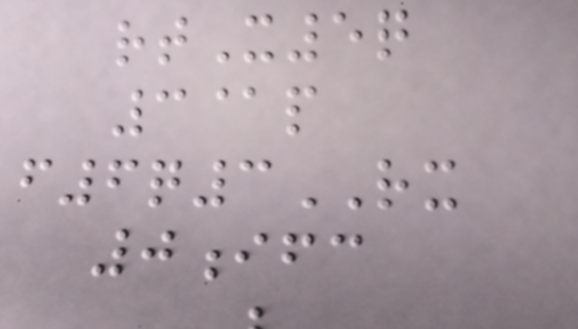rtX5q
3@p
f6q3RX
0ifc
